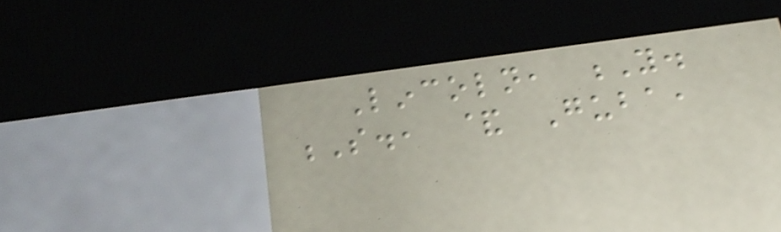Lincoln, Y.
S., & Guba,
